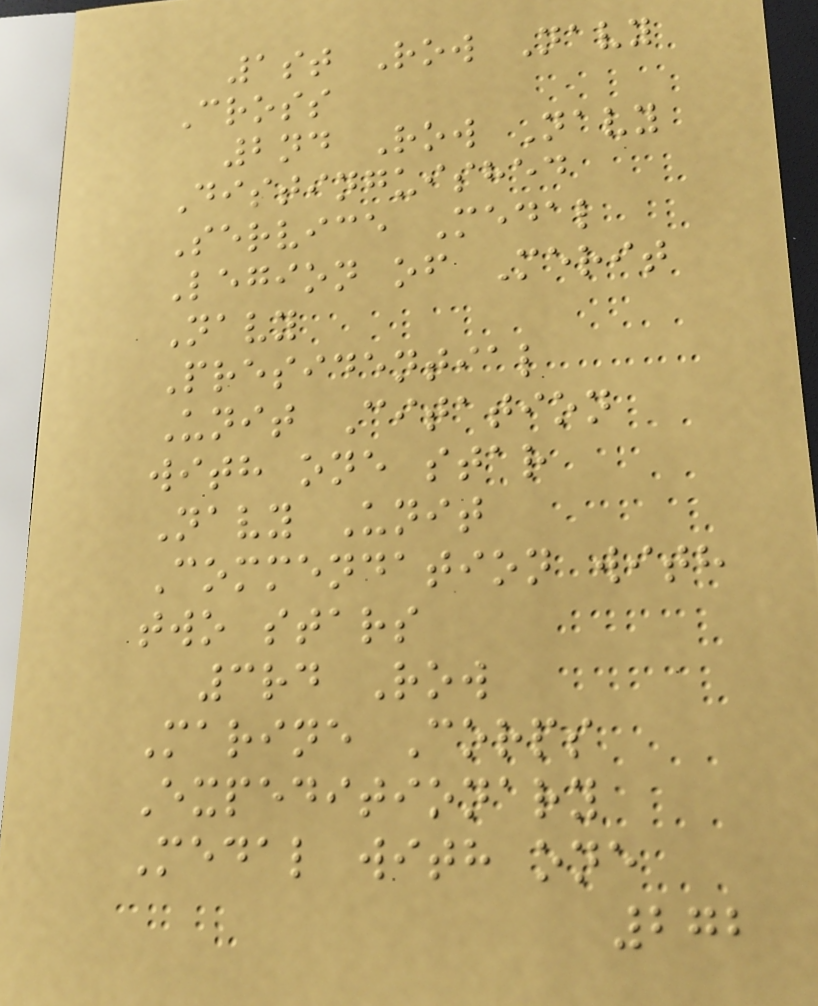1st Row Navy
Cross
2nd Row Navy
Distinguished
Service Medal
Legion of Merit
Navy
Presidential
Unit Citation
with one star
Navy Unit
Commendation with
two stars
3rd Row
Marine Corps
Expeditionary
Medal with one
272
